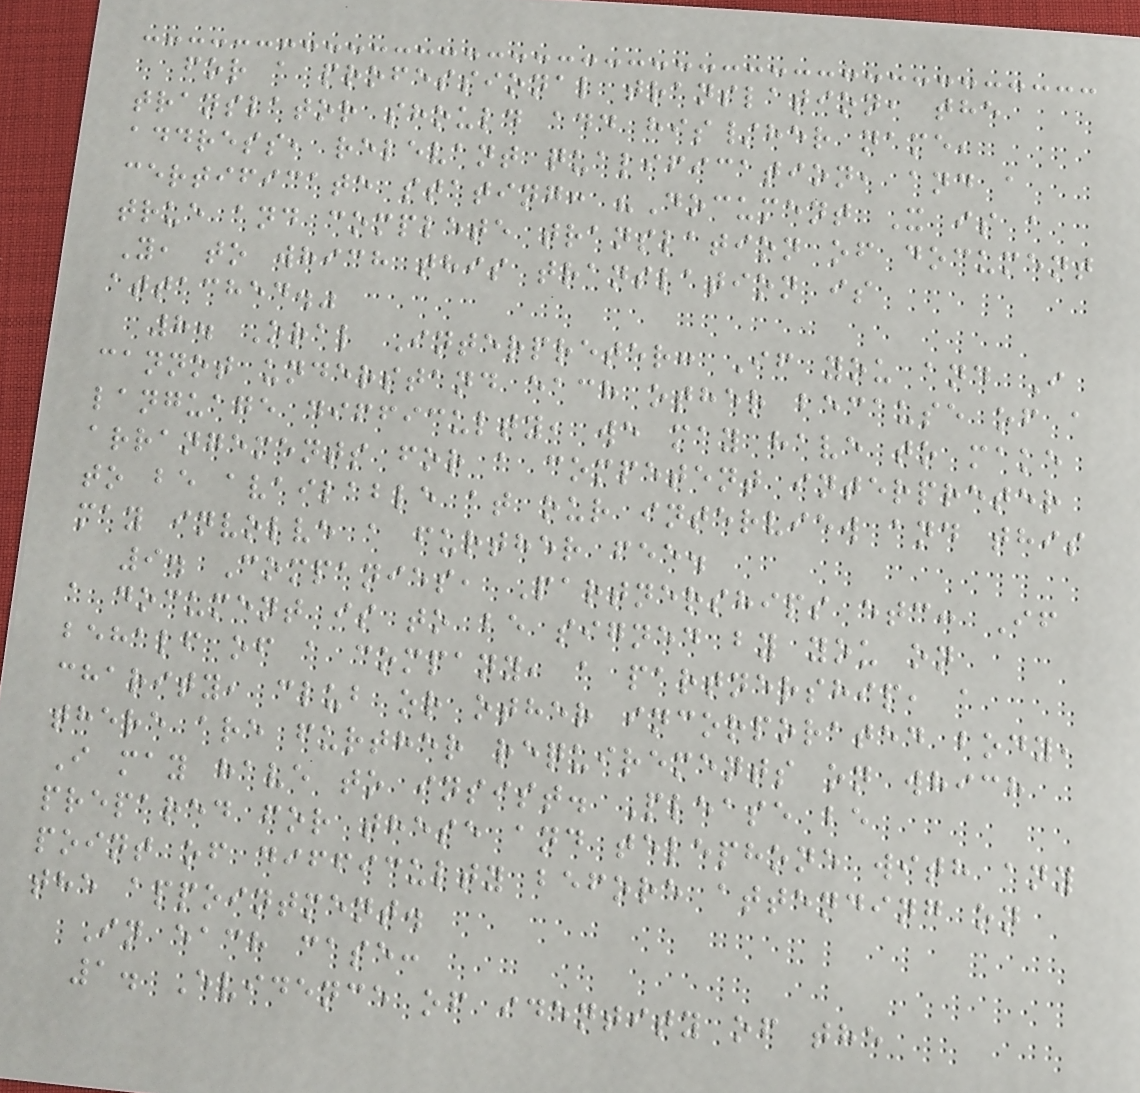for a professional translation, the
translator should add his/her name,
address, relevant qualification, and a
certificate stating: "Document X is a
true and complete translation of document
Y, to which this translation is
attached."
8. Oral Interpreter: If you and I
cannot understand each other because of a
language difficulty, we may have to make
arrangements for a competent interpreter
to be available at our interview and this
may involve a further fee.
9. Companies, Partnerships etc: If
a document is to be signed by you on
behalf of a company, a partnership, a
charity, club or other incorporated body,
there are further requirements on which
I may have to insist. Please be
prepared for these and telephone with any
point of difficulty before attending on
the appointment.
In each case:
1. Evidence of identity of the
